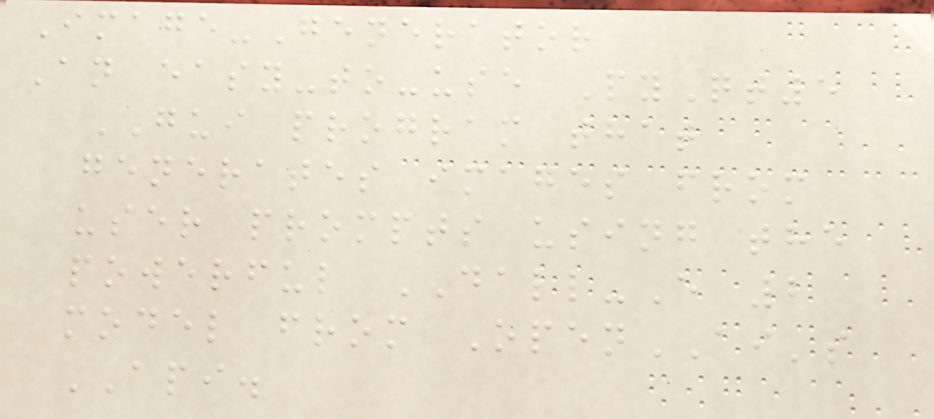Image-Generator
An easy-to-use PyQt5
GUI program that
generates images from
user prompts using the
powerful DALL-E 2
model from OpenAI's
API.
